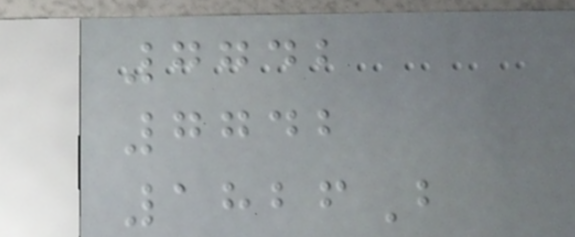7742
7742
1826B
